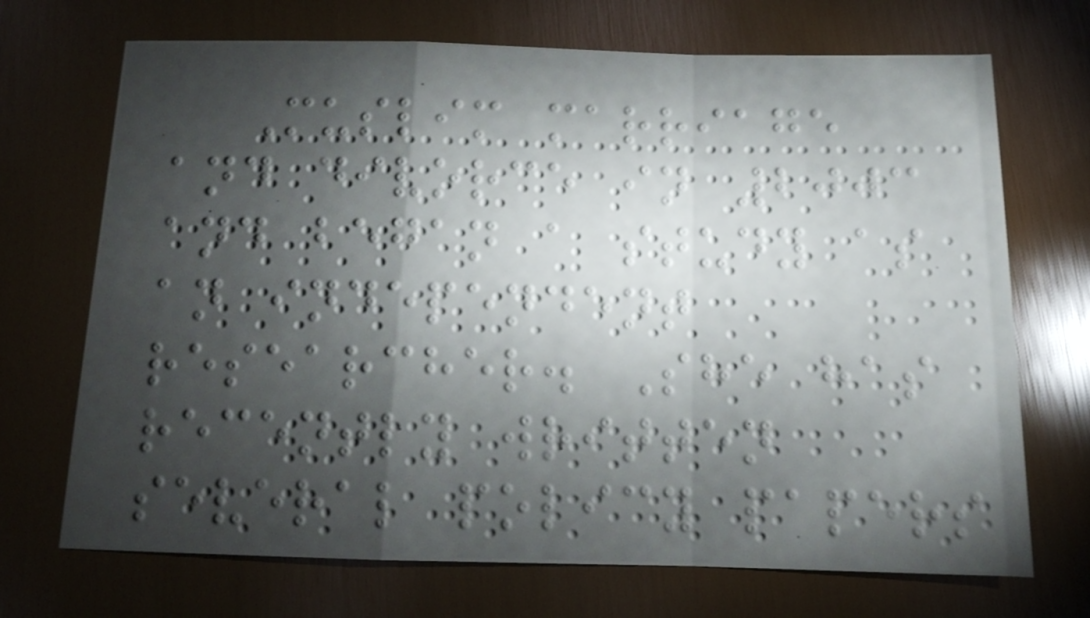Muslim marriage
and divorce in 2003
and began a study as
an independent
researcher. She has
recently written
several policy papers
